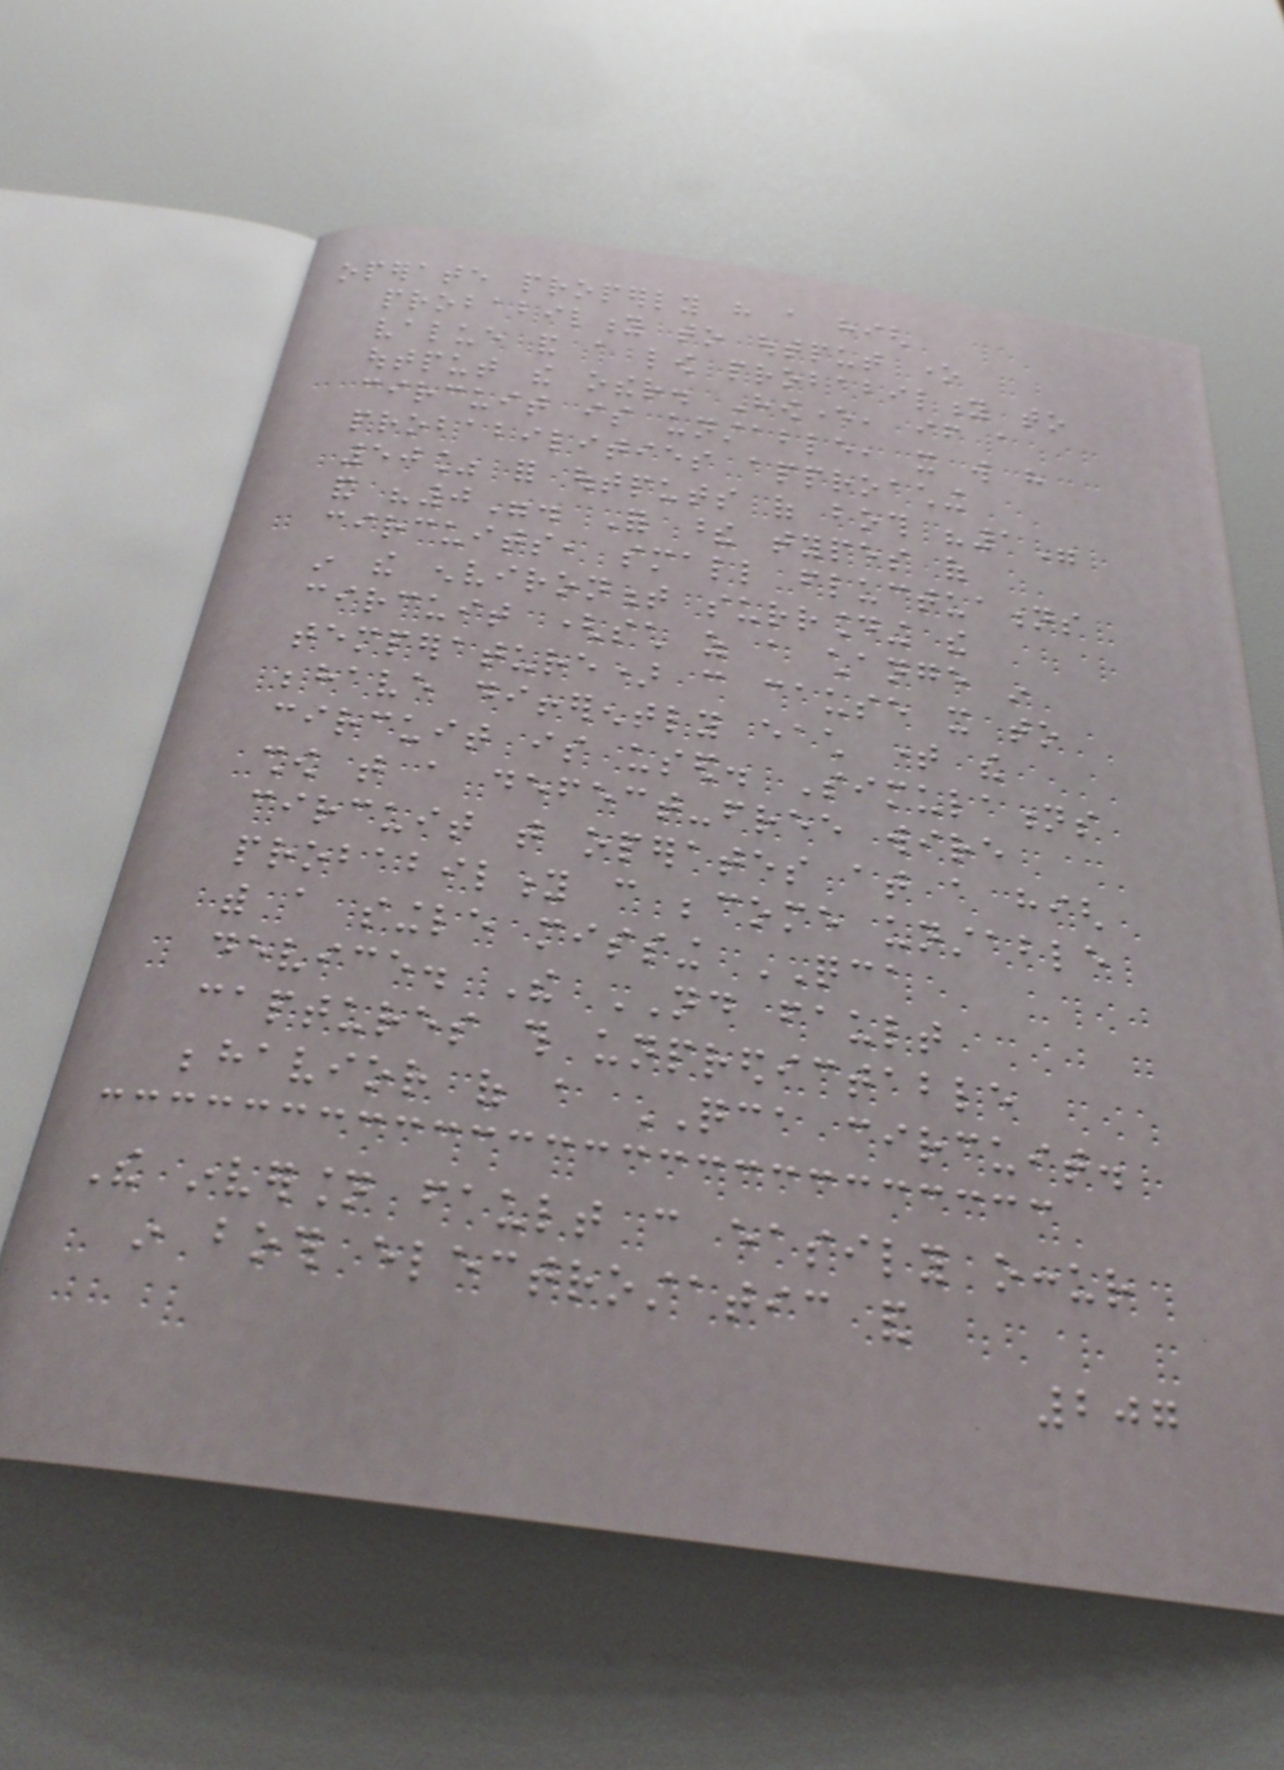operate properly have a high
probability to output one
value and a low probability to
output the other. However, if a
circuit is unstable, it will have
probabilities approaching
50% for outputs of both "1"
and "0". For these types of
circuits, small fluctuations
in the environment surrounding the
circuit (such as a change in
temperature) can cause it to
behave differently each time the
circuit is used. Simulations
show that a defect-free wire
circuit that operates at a high
probability can become unstable
with a single missing QCA
device. The ND fault
captures this unpredictable
behavior of a QCA circuit.
The inversion fault can easily occur
in both electrostatic and
207
